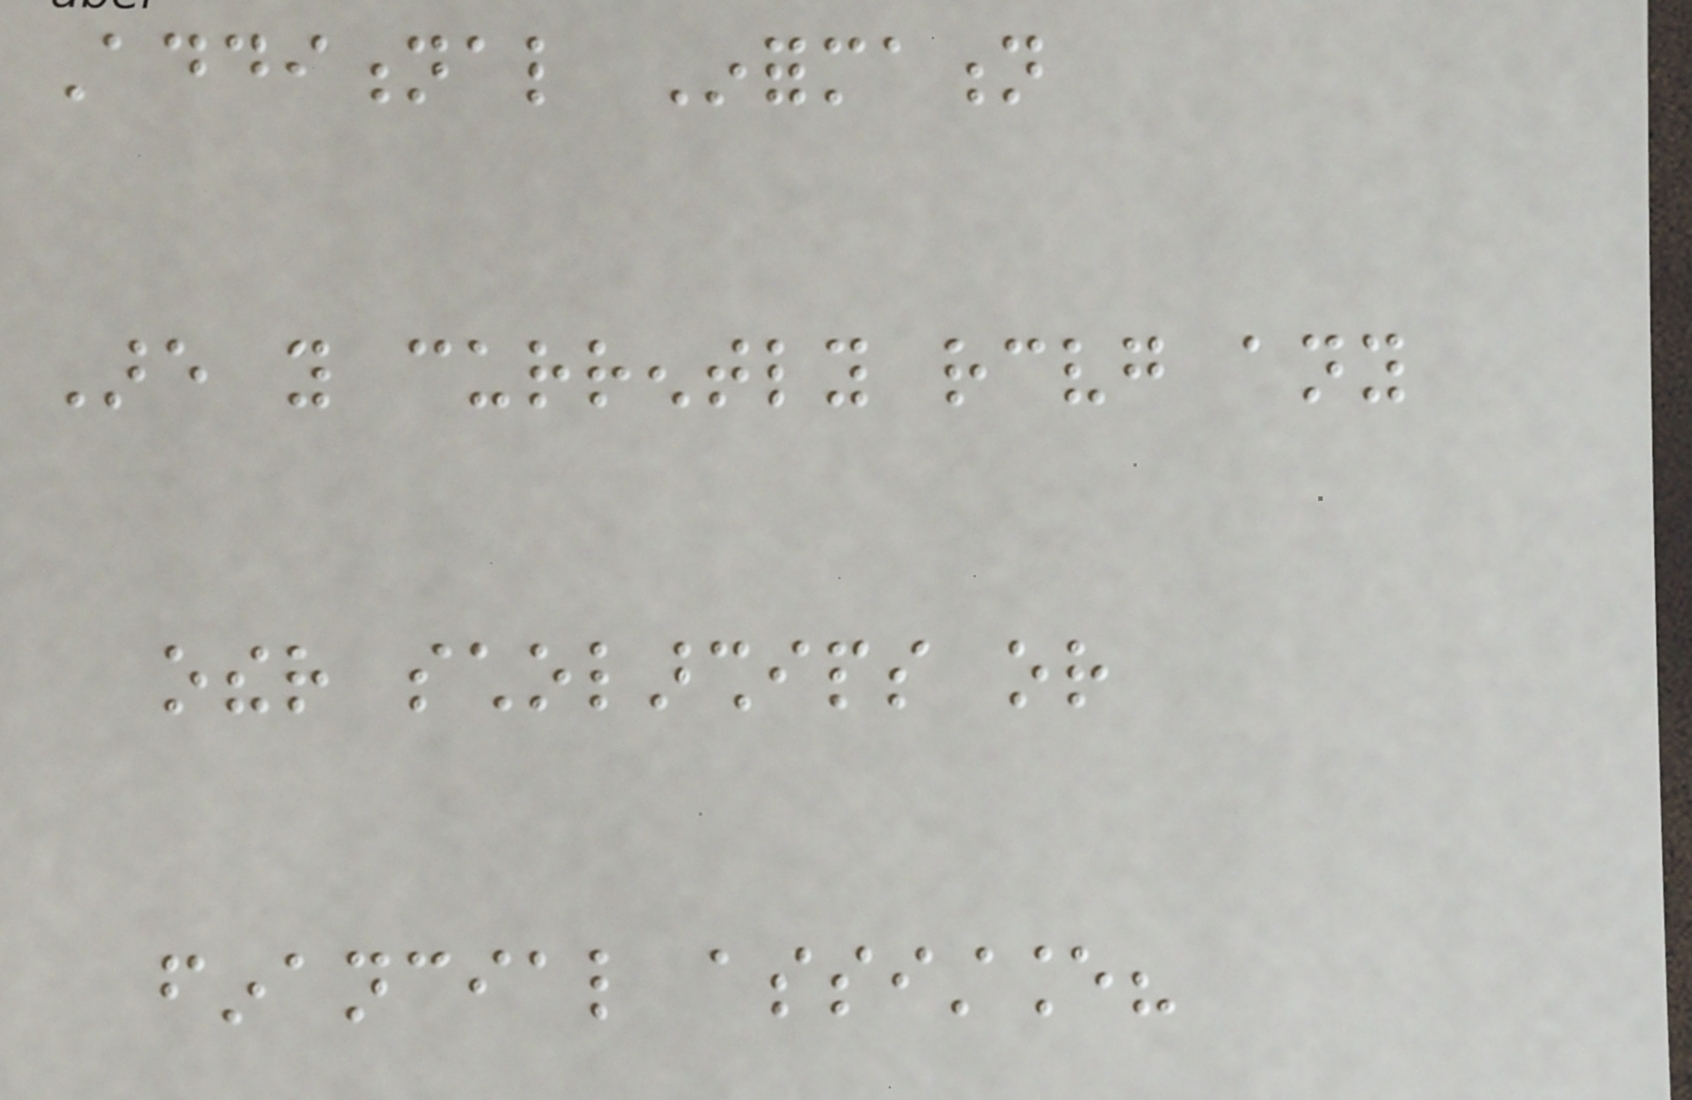Additional Information
Are you currently receiving any
other scholarships or
financial assistance?
